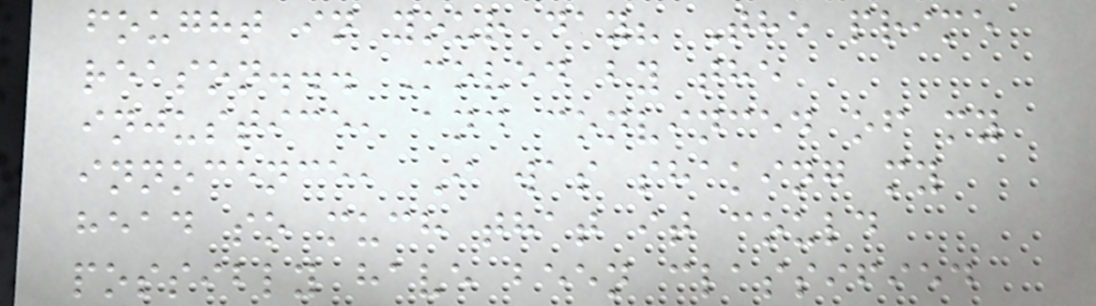fought in your day? The prime
reason... Moved by the
injustice, and convinced of my
innocence, I was shaking my
head so much that it could
possibly have been classified
